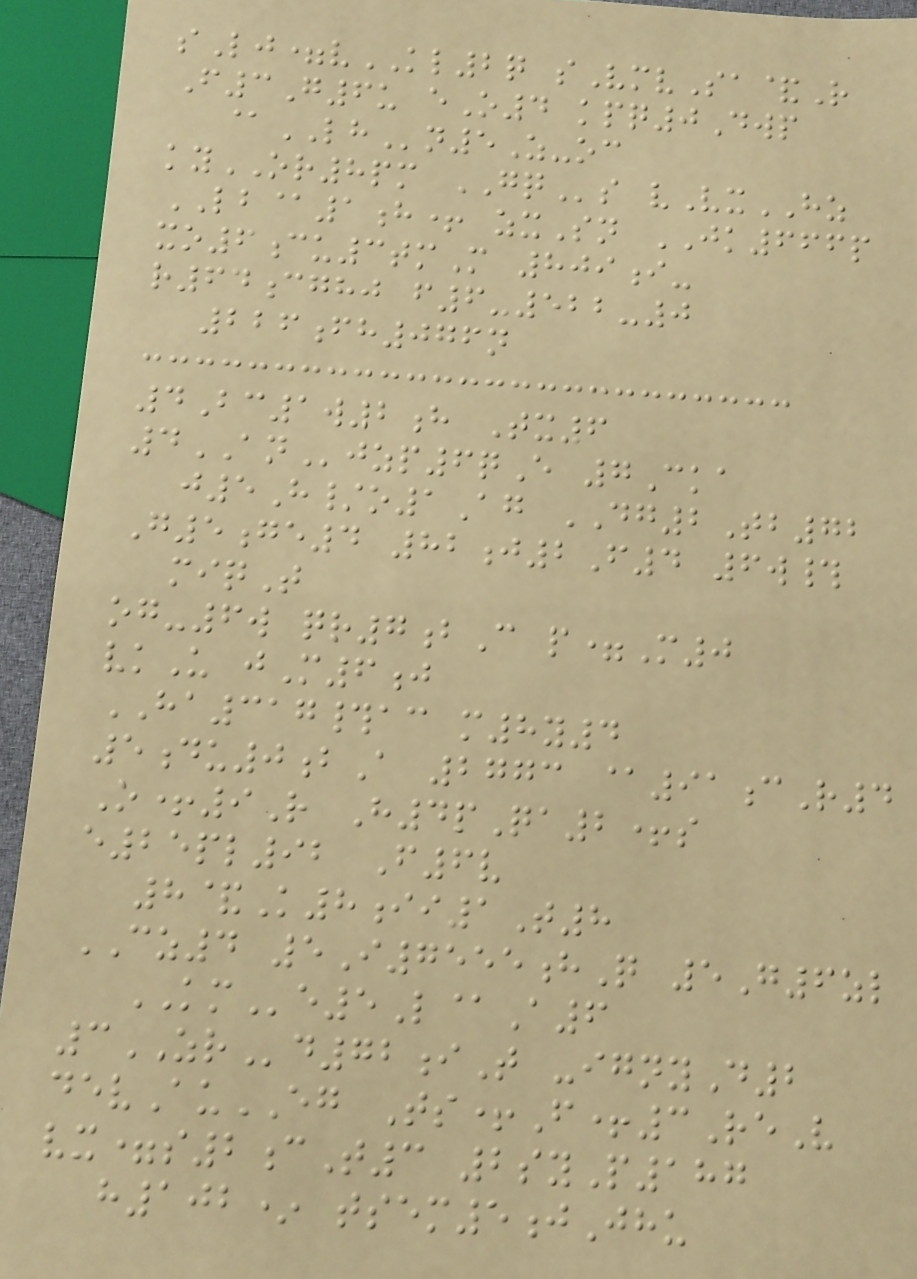sLj=vKL2q sVmvSa&R
F3G6u eO4 kpq0Dwp
@LHn5Z-oc
kyOR8pm GQs vVxHZ
LB@1h+ zxSn JK666p
xo6cu3tmM 809i-
r64cghj f6-522-0
226fh076n
4Bc1w2h Tx6
4ANjzp6qE 7Cka
j5H/o1Ag DG2Tb72
G5ge4 82j2F4 6w#
miqT
og-6w qr7bC p=M0
vkU jM6j
HA317#ac m8y4
5du0bA 2773 @91cR4
O+9R H4pQa2+s
e25pl92 F6v
8&K8ii1T8
CZ4 5I7555hQ 5G6zl
KMe5L@A6
3ZRd72iT -ignyD2
devAuEG Ts+F+3ReV
vx=s2cT3 2syP187
h102* tsem5jJhu
